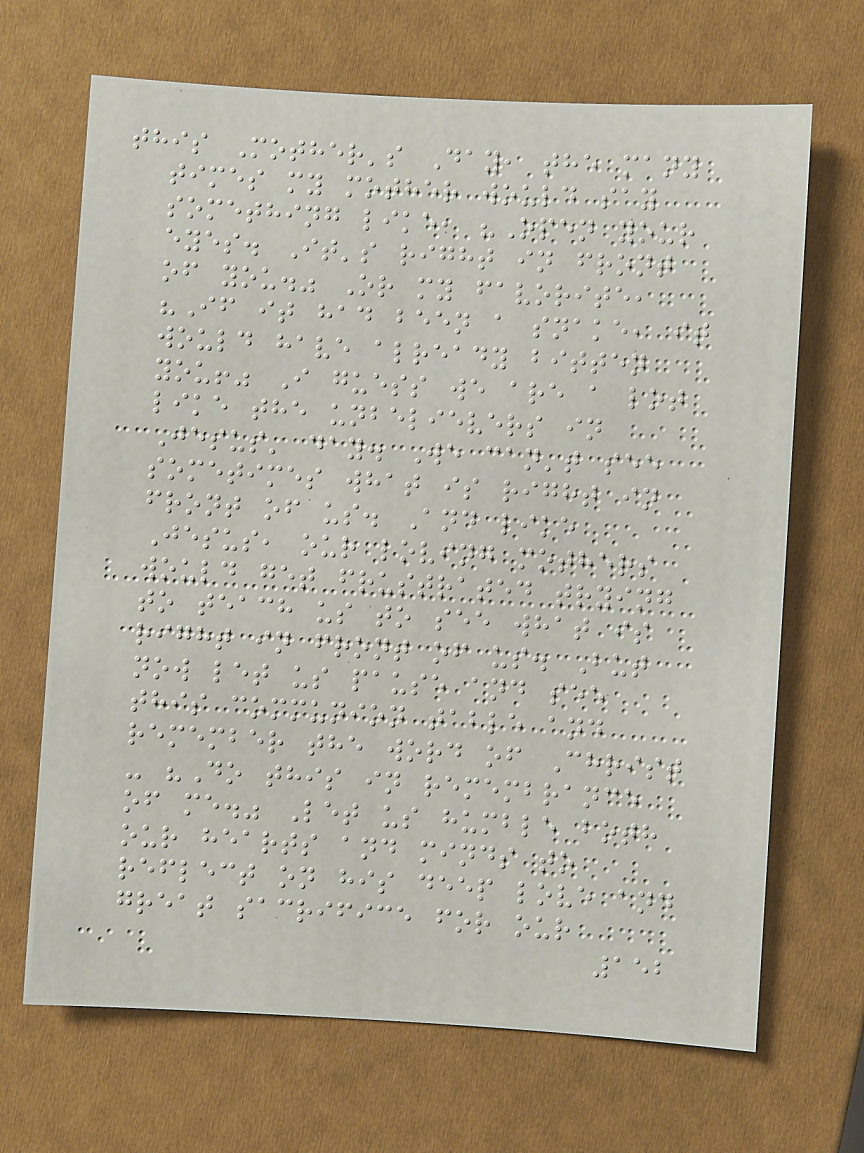this Mother's Day, the many
times my mother would say
something like, "Open your
eyes. It's right in front
of you." Or my favorite,
"If it had been a snake, it
would have already bitten
you!" I guess we are a lot
like the unbelievers in
Jesus' day. We can't see
sometimes what is right in
front of us. And like
Jesus, our loving mothers
would get frustrated trying
to teach us to see what is
right in front of us. But
now let us pause and see
this communion table and
remember the word of Christ
- "Do this in remembrance
of me." Let us humble both
our hearts and minds to
reflect on his deep love and
great sacrifice for our
152
